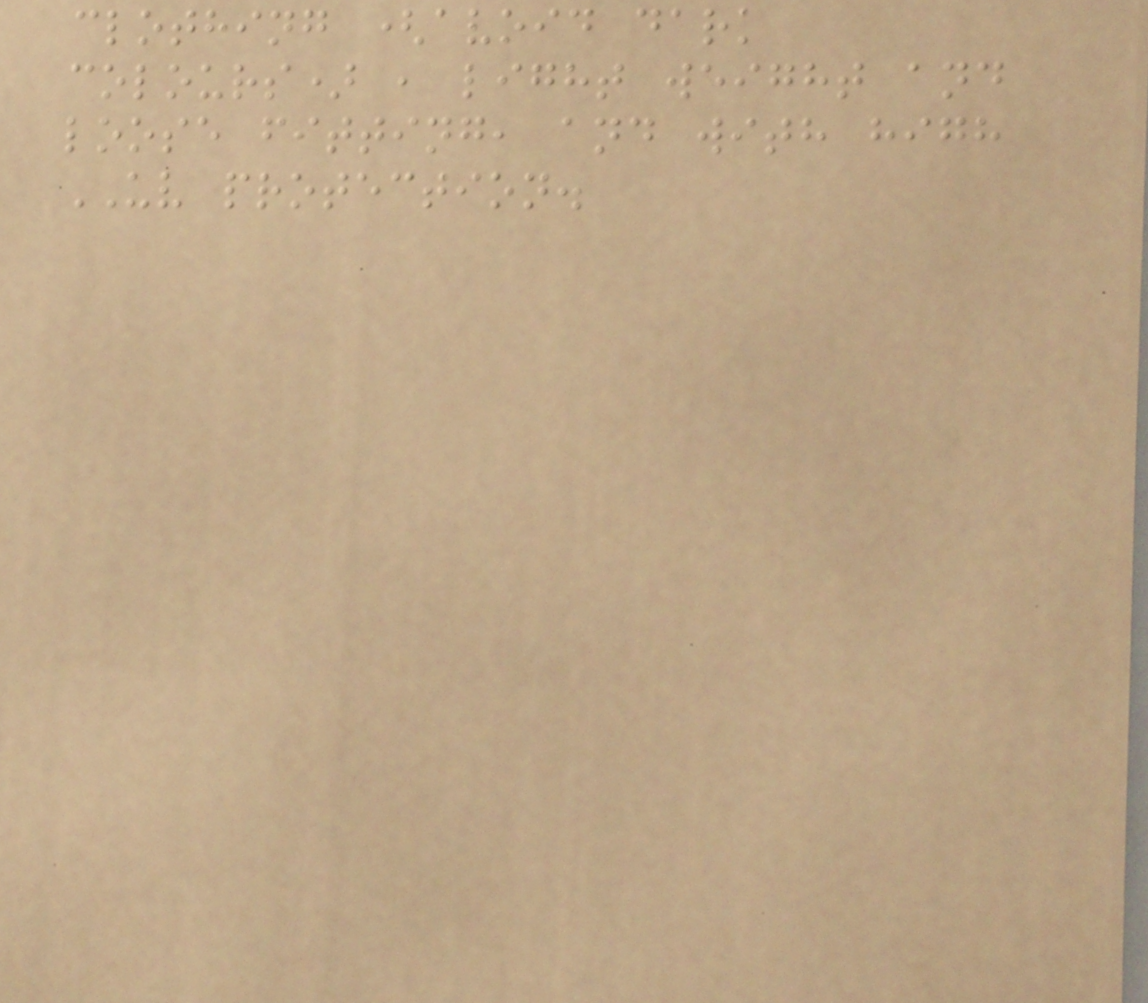clothing (avoid dark
colours) , light weight and
loose fitting, and with high
UV protection.
